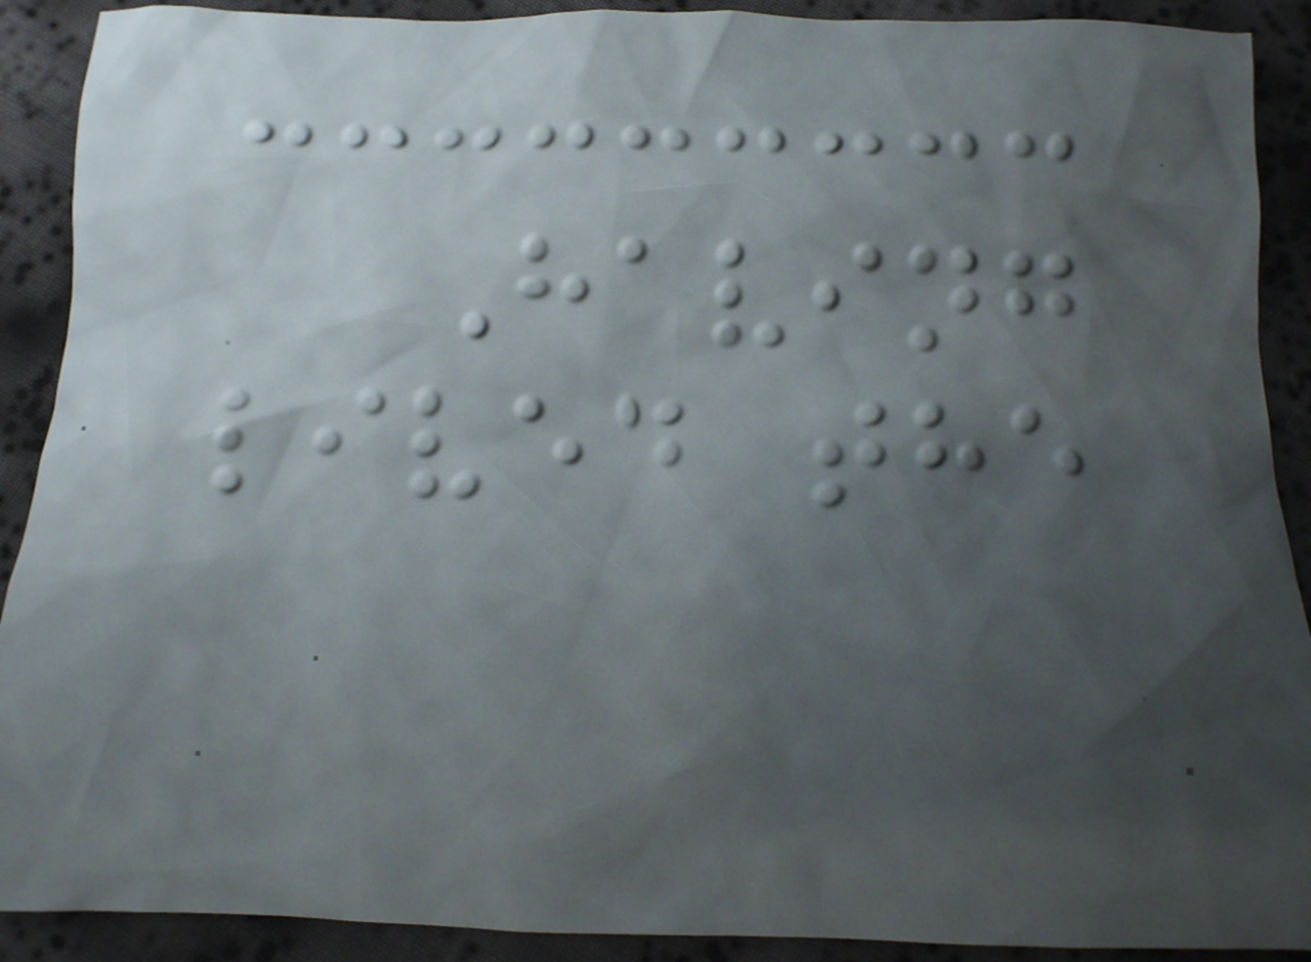Having
lived the
